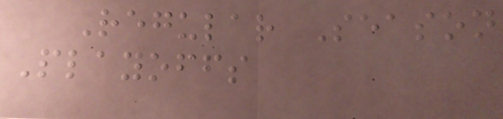Regular Season
Playoffs
